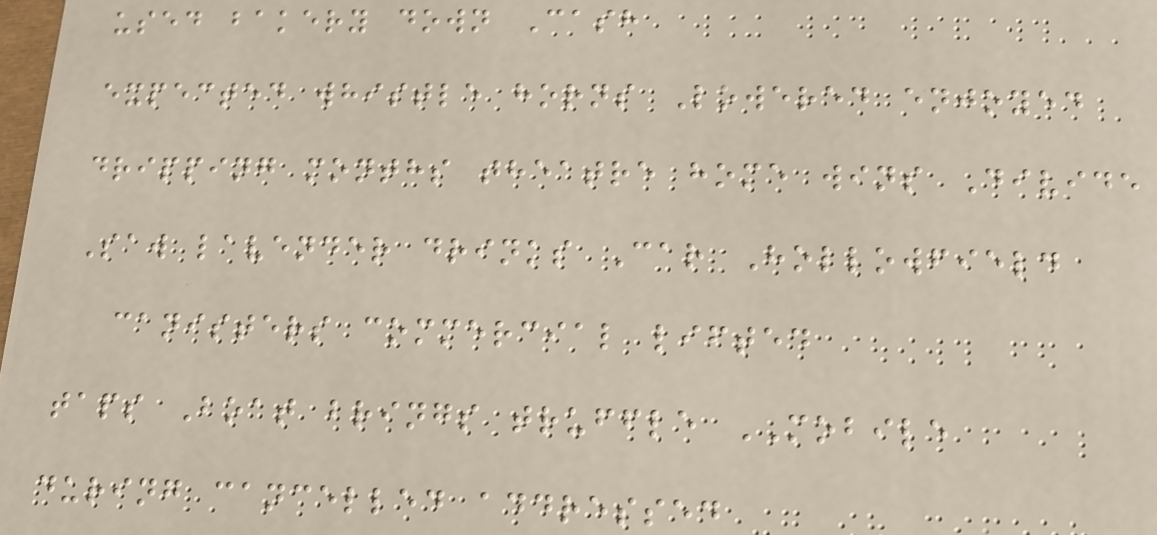used bakery down Cash
expected whistle horns Lowered enjoyed
dripping months theatre home wins Divide
Saw lavender drinks Car Hollowfield
canisters commercial lifted
taps Boat brings truffle MOBILE
during cancelled addressed
